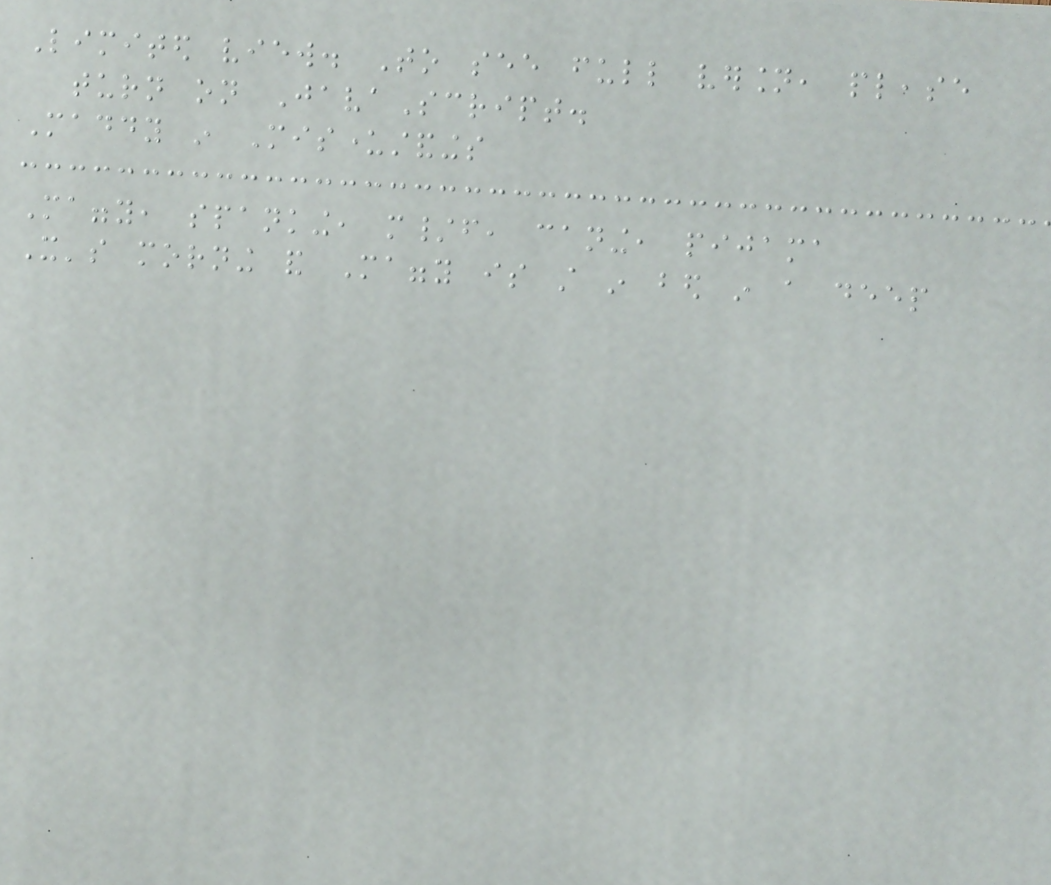Limited view. To see full version, please
turn on JavaScript.
Maddy in Misunderstandings
Maggy, spanking, m/f, caning, pijama
It's morning and Maggy is still in bed in a deep
